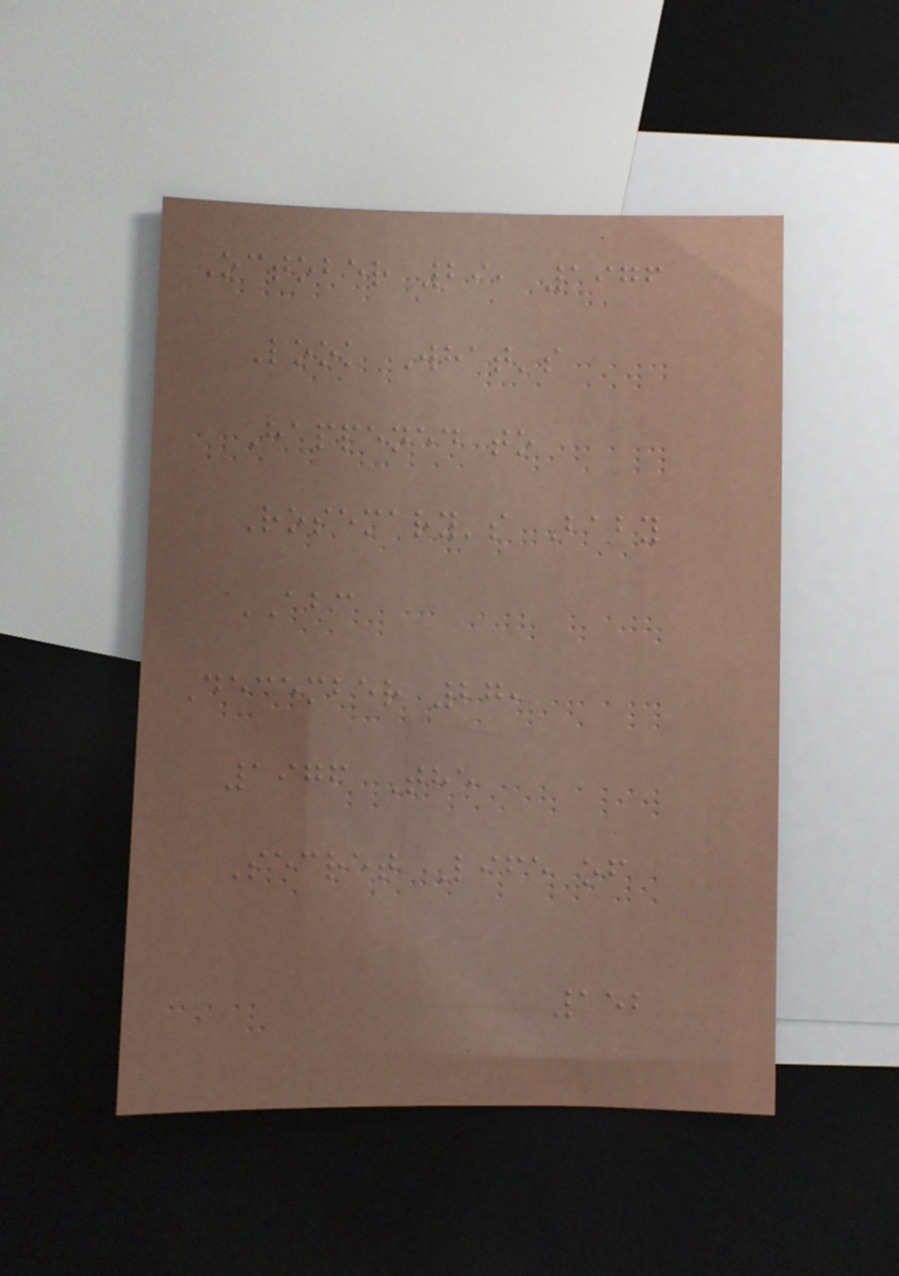October 29, 1976
Look What's
Happened to
Rosemary's Baby
ABC
December 27,
1976 The
Secret Life of
152
